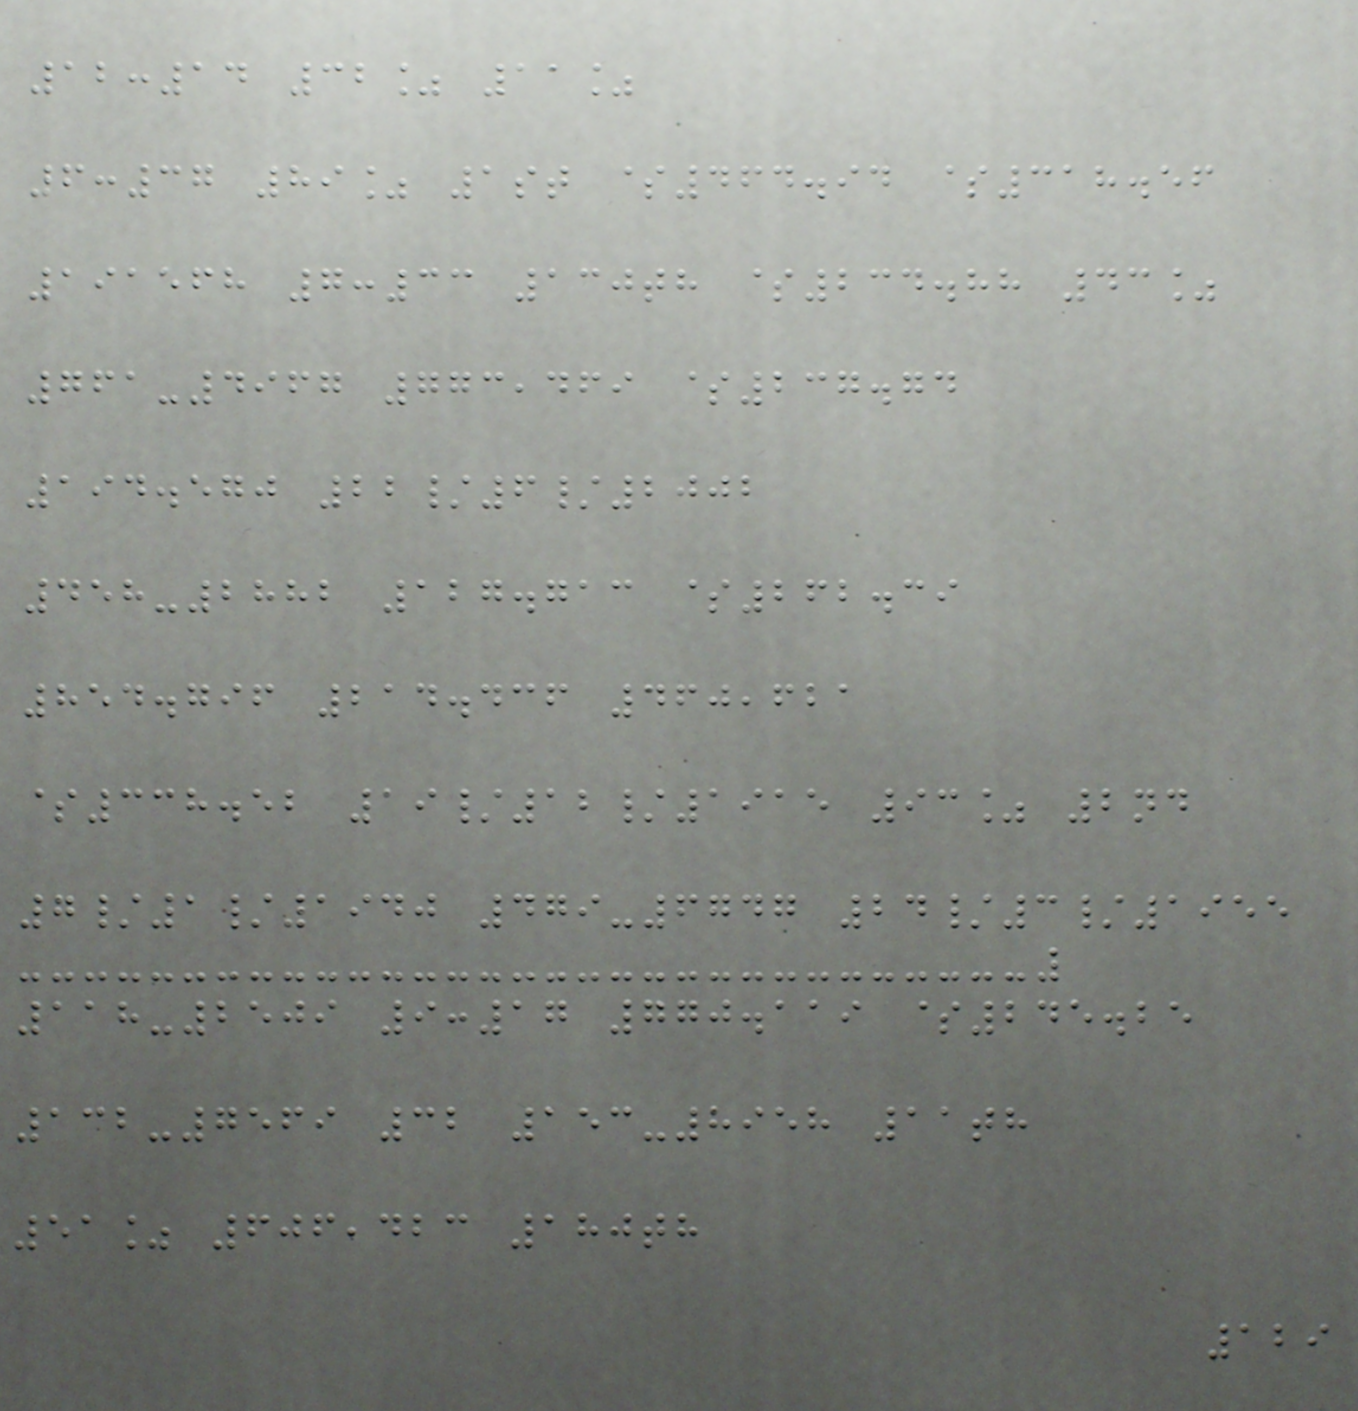12:14 32% 11%
6:37 89% 1st $464.94 $318.56
191568 7:33 130th $234.88 43%
761-4967 773,469 $237.74
194.570 22/6/2002
458-2882 127.713 $262.39
854.796 214.436 460,621
$338.52 19/12/1915 93% 2nd
7/1/1940 479-6747 24/3/1955
118-2509 9:17 770.119 $245.25
132-7569 32 153-8958 11th
51% 606,423 180th
129
